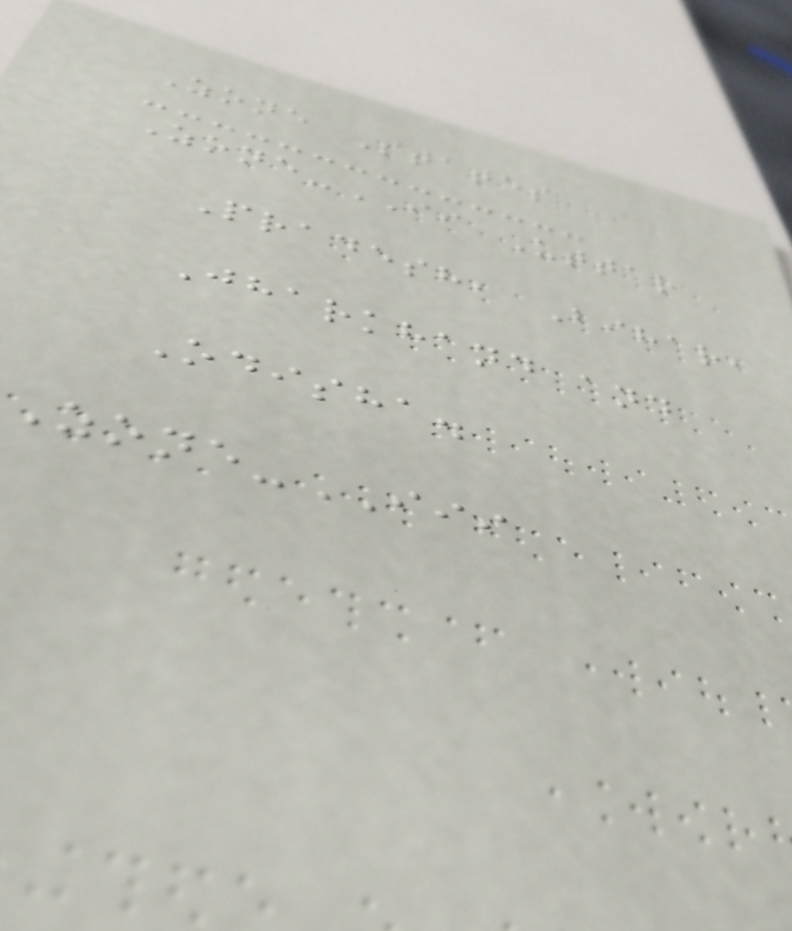Zone States
Zone-II Uttar
Pradesh, Bihar,
Jharkhand and
Odisha.
Zone-III
